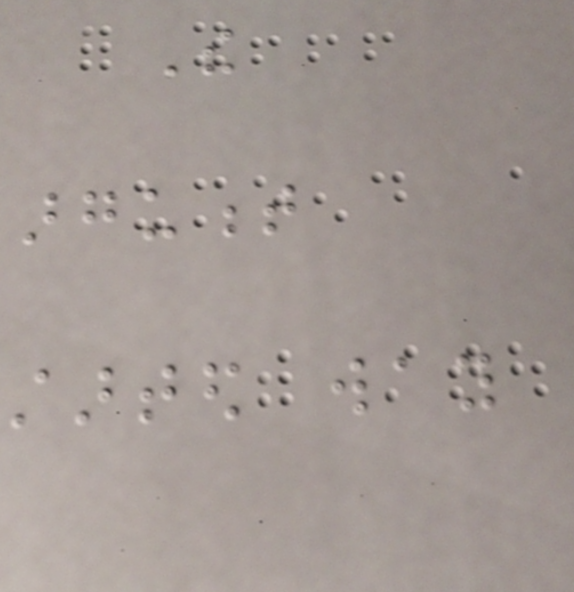The
argument
started way
